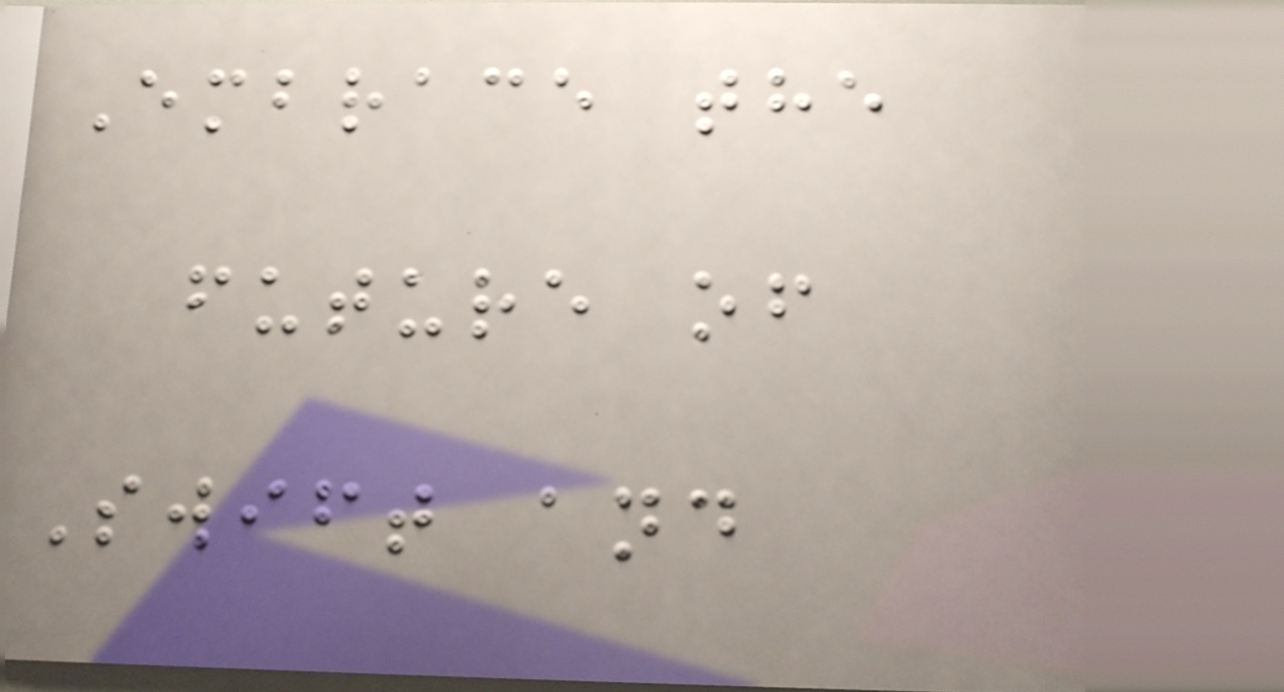Embrace the
future of
Swift and
